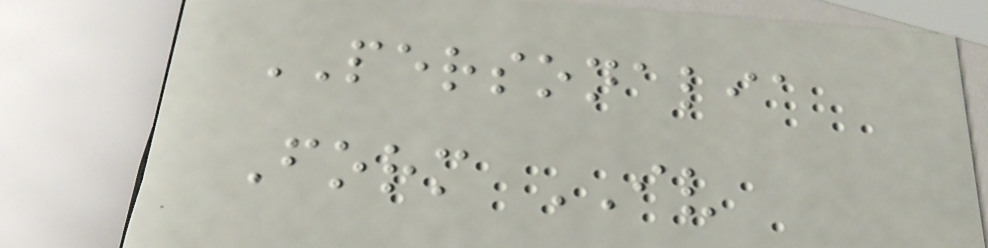PERSONALIA
Form IV
